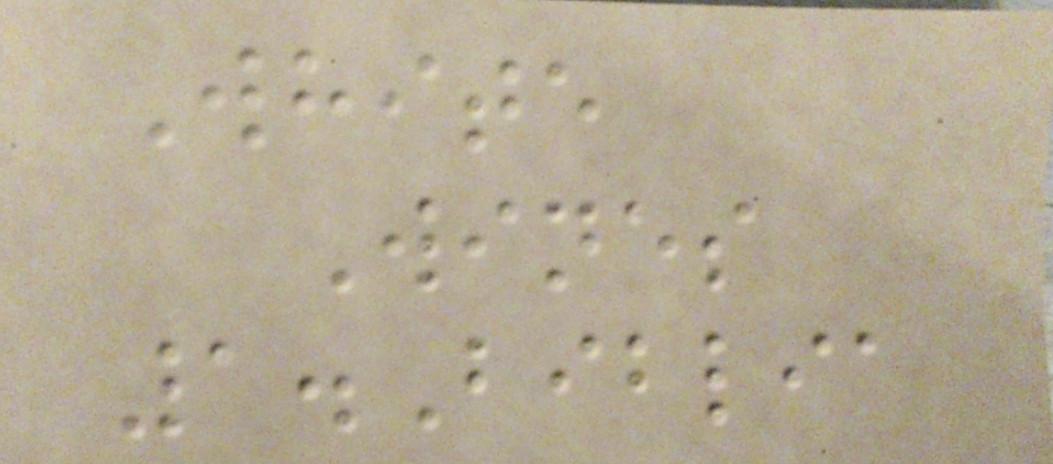White
Wines
1.Biblia
